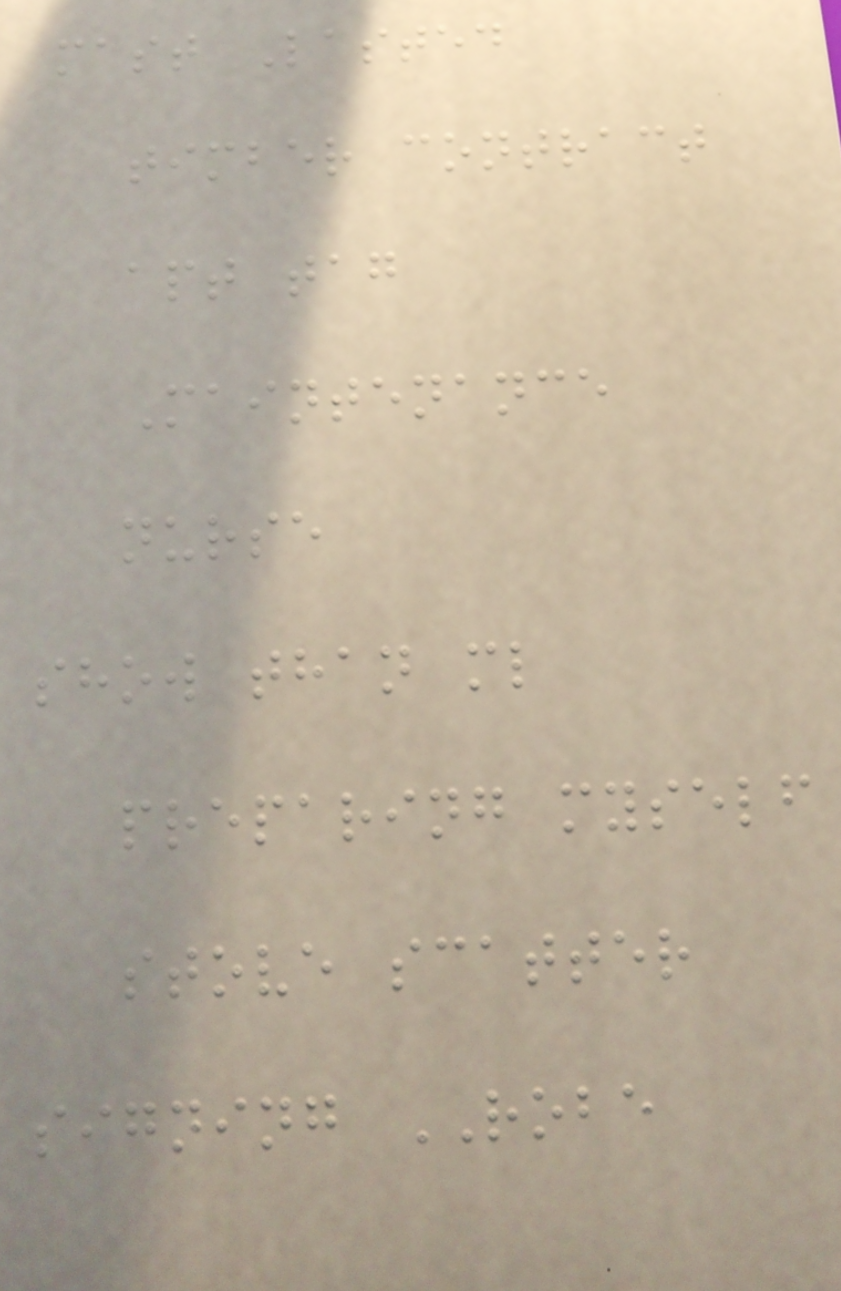mast Lasted
timber contract
apt tag
Maintenance
nurse
show than ml
preparing myself
stove scatter
signing ROBE
